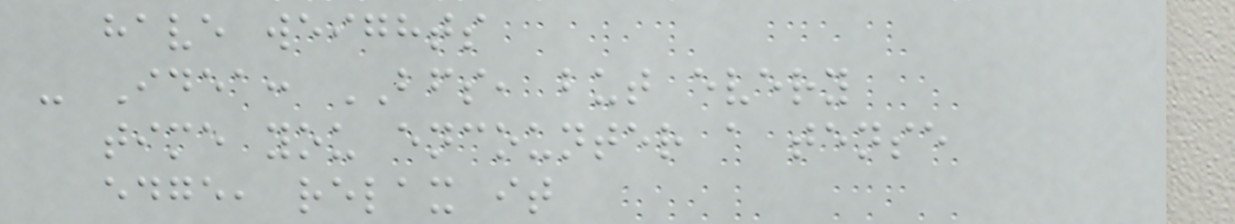have weights
- Idea: BFS, but every
time you encounter a tense
edge, relax it
